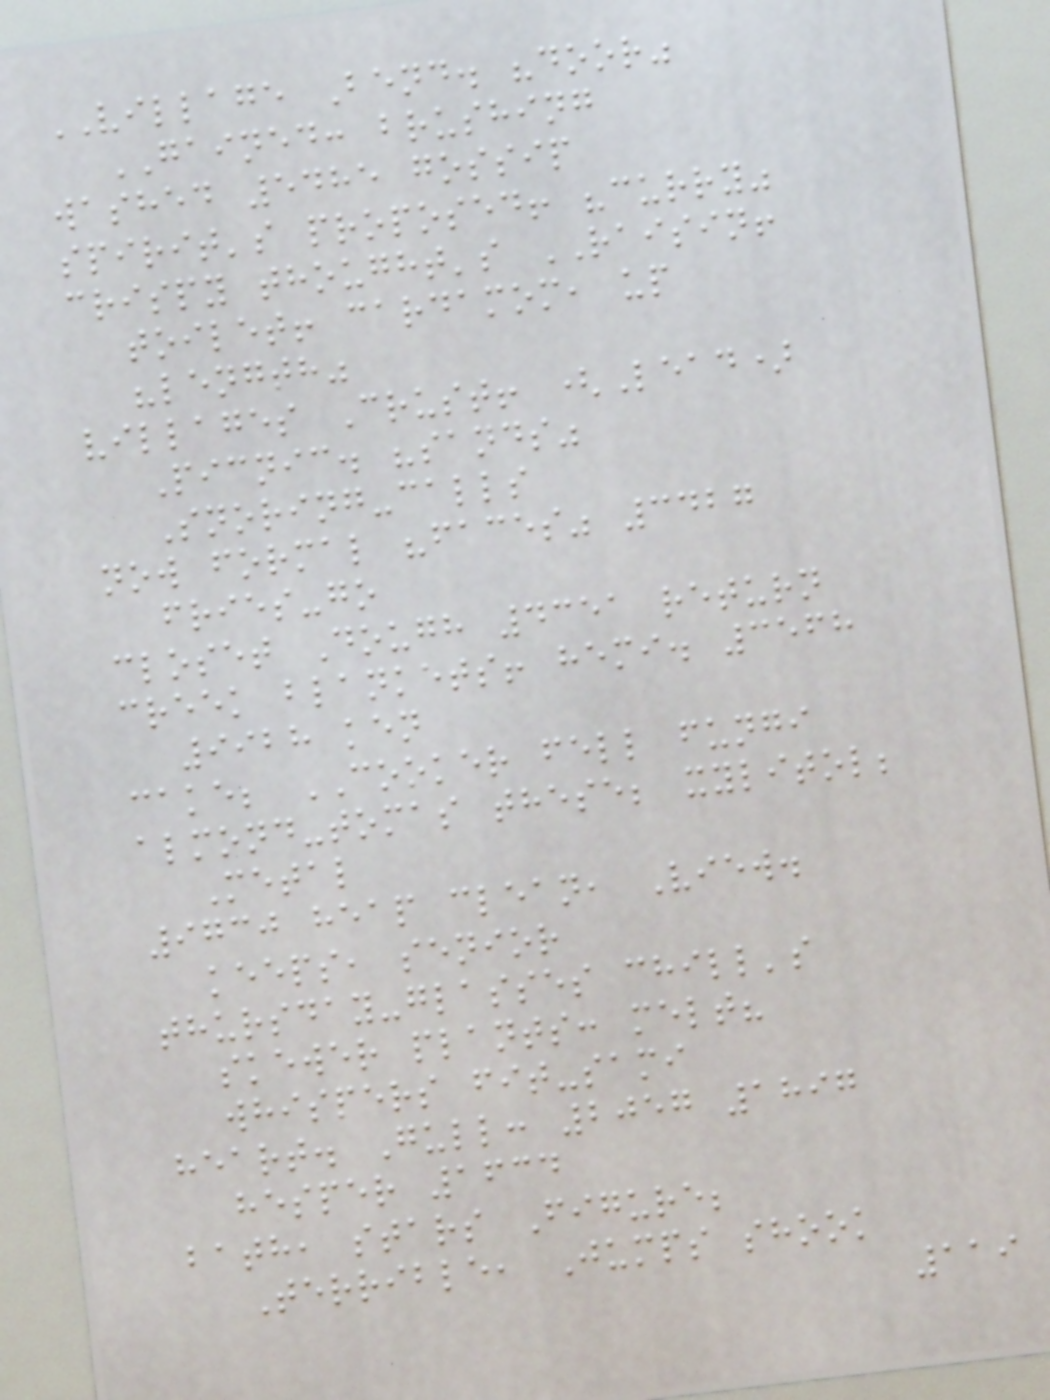VILLAGE Bend. "door"
GAINED: brushing
washed 5485 gossip
spirit's proposed! "curry"
crispy thought's RAISIN!
toilet! cardamom, up
"length"
villages Crust! (Lead)
Picnic. "sands"
Snoring-calls
now formal "faces" 3427
fries-go
closet Dough 4351 return
creek blankets! hemi. 3568
9928 ken
cake; COOKER fell fungi
almond-tomas these; xylitol;
Metal
9730 heap clean, View.
keeps, senior
thursday-glasses chill's
skewer plants: melt?
whispers fit-sami
heart. Gull: 2057 1897
hesper 1634
bath, stars Figure;
Terrible, Jumps shook
119
